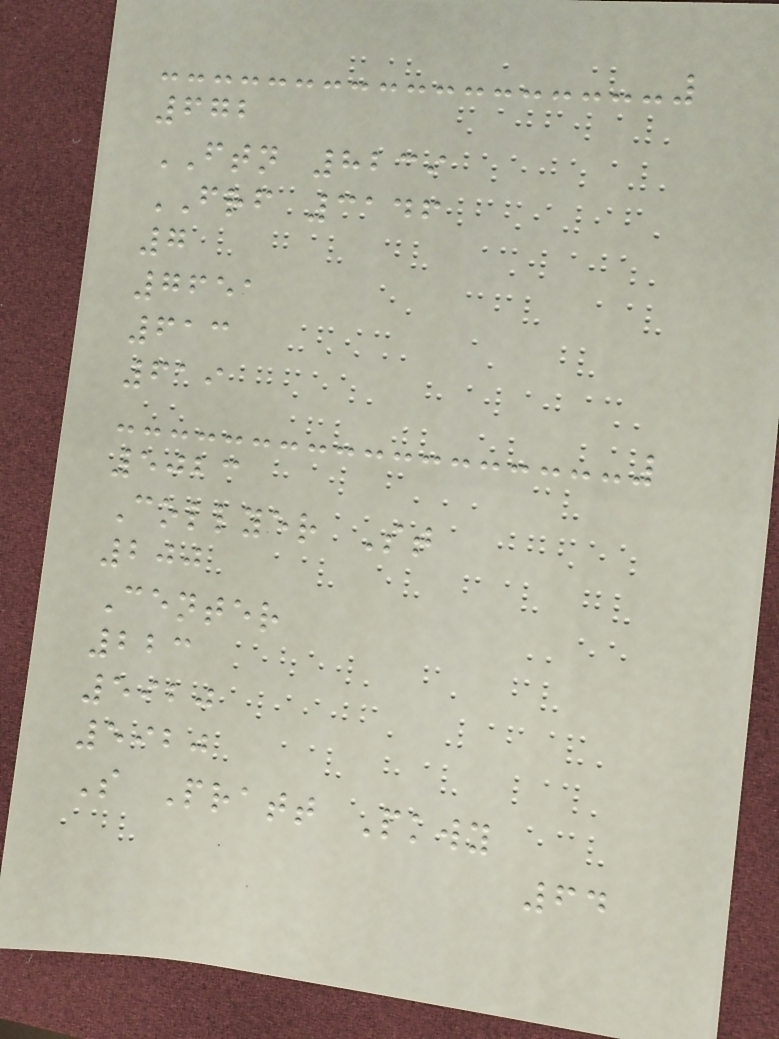672
FTN 8239
FRF 3146
7
7651
613
619
5023
Collyer St
200
Center
223
5920
5920
S Pratt Pkwy
64
